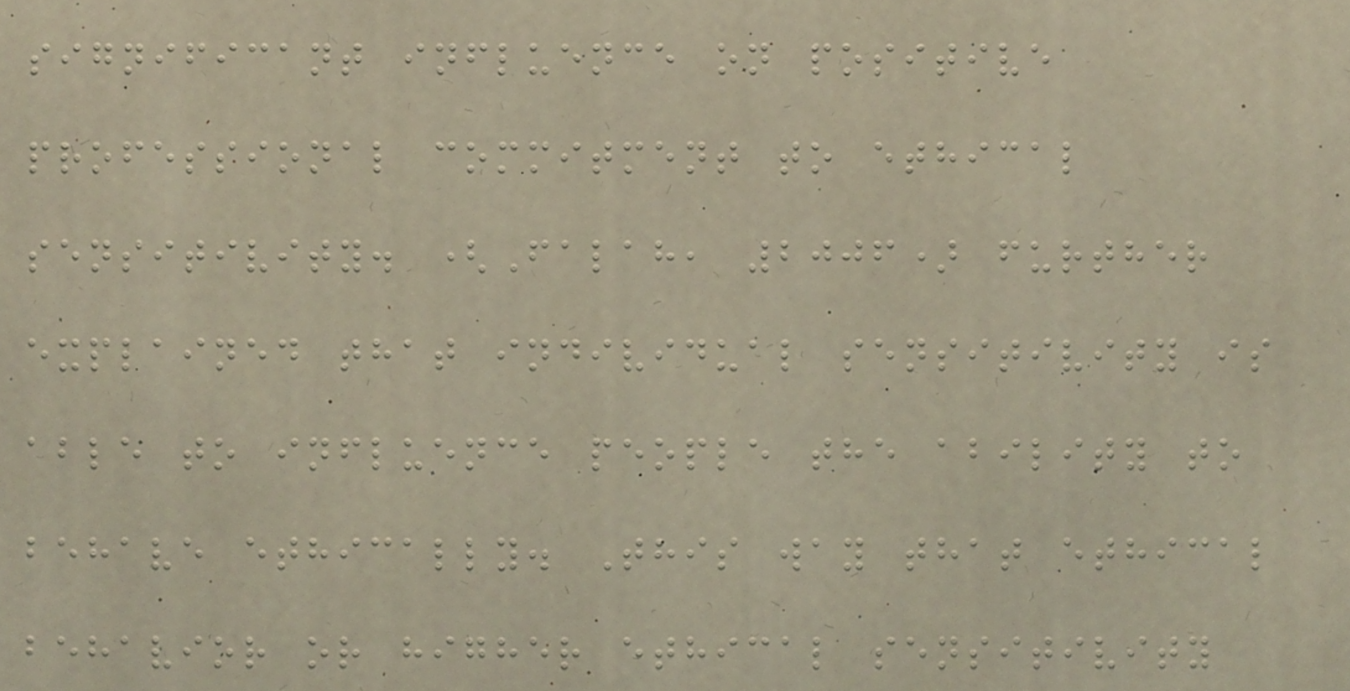significant influence on positive
professional commitment to ethical
sensitivity. (Falah, 2006) further
explained that individual sensitivity is
able to influence people the ability to
behave ethically. This way that ethical
behavior or higher ethical sensitivity
